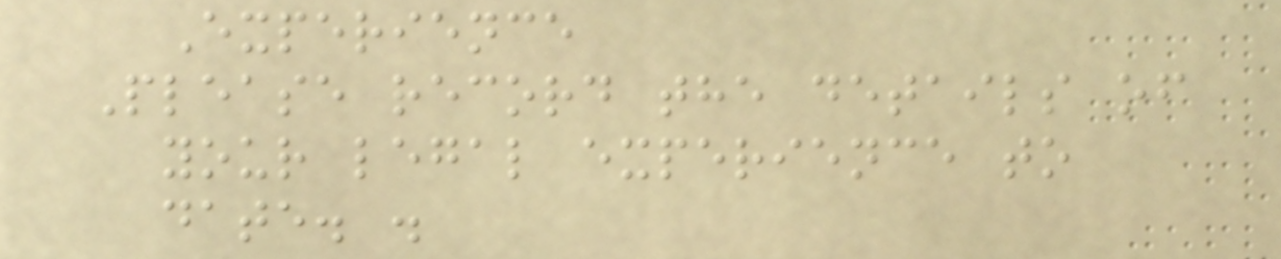Experience
Please record the details of
your legal experience to
date. .
